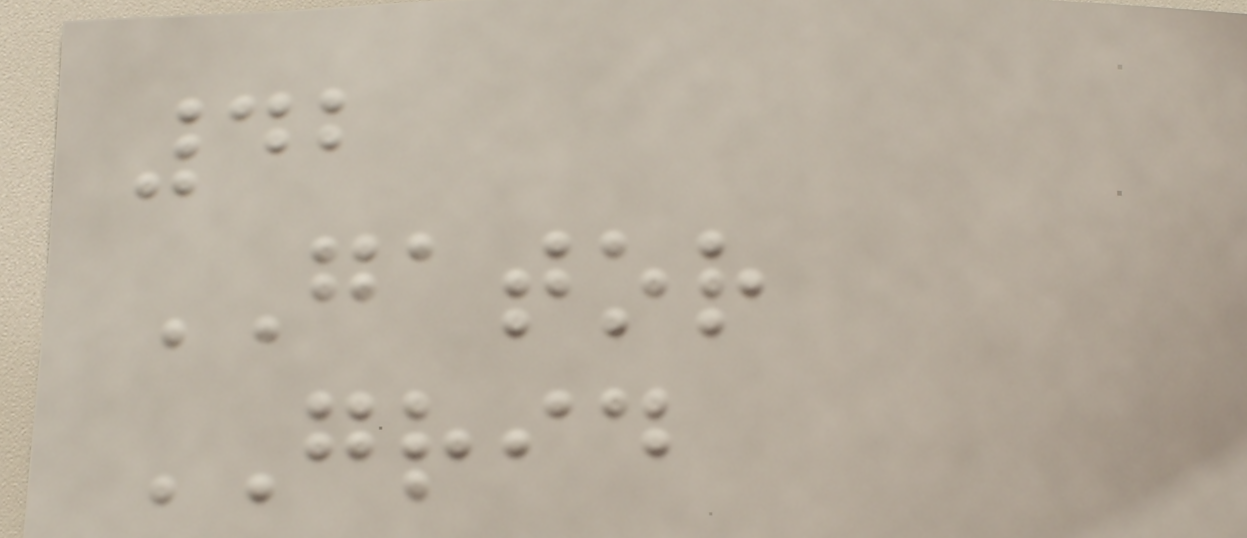42
GATOR
GRID
